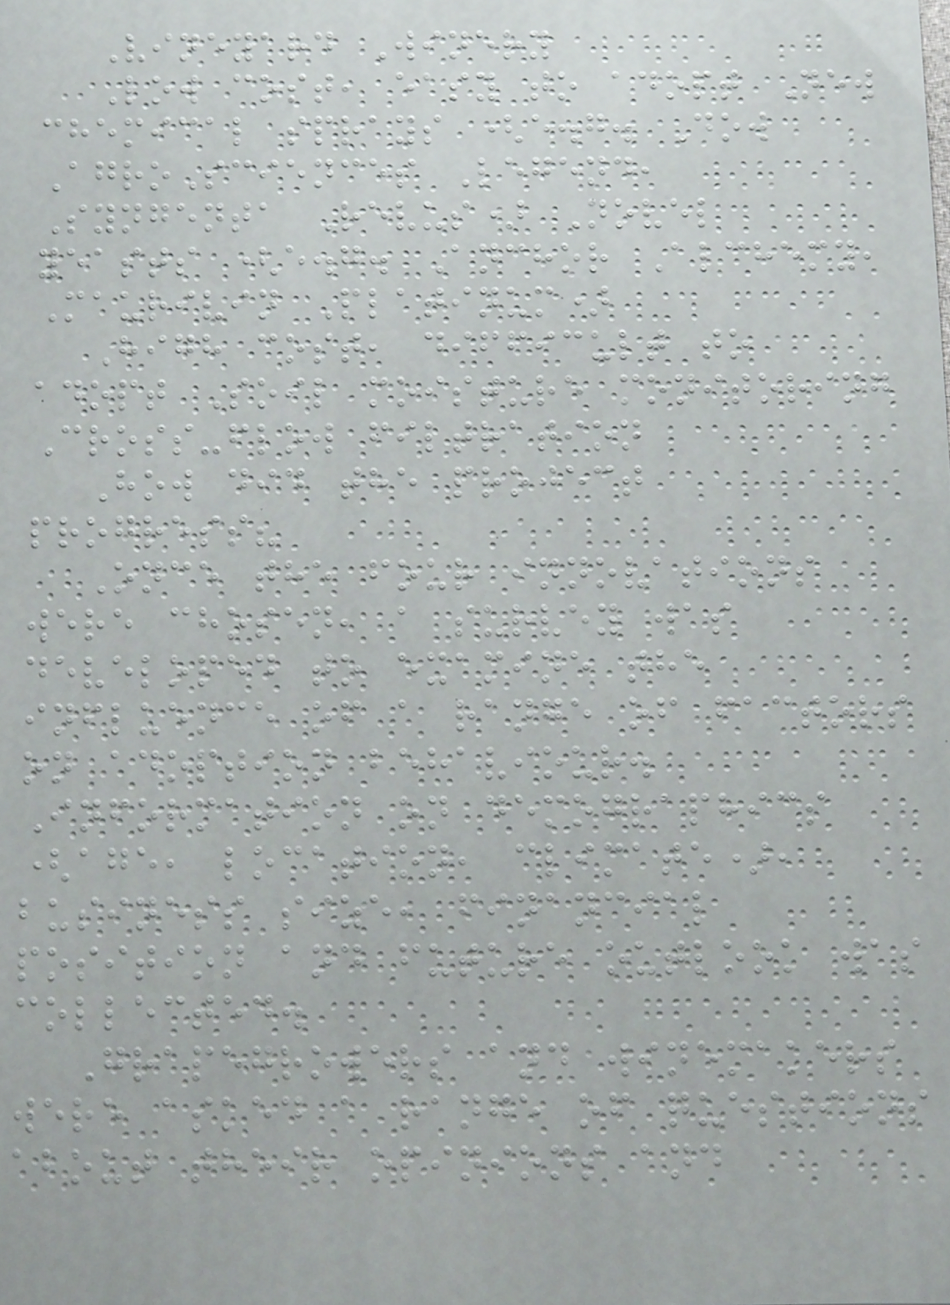Vineyard Winery
Low cost, easy to adopt New
chemical sprays (e.g. Dow
AgroSciences Legend,
Syngenta Revus) Novel
yeasts (e.g. Anchor Alchemy,
Maurivin Platinum)
High cost, difficult to
adopt Soil moisture monitoring
Cross-flow filtration
How did the project
progress?
Once the four innovations
were chosen, a survey was
developed to examine the
influence of a range of factors
on adoption behaviour.
Information on demographics
(age, location, climate),
business size, financial
position and future outlook was
collected.
Grapegrowers and winemakers
were asked a range of questions
about their opinions and
